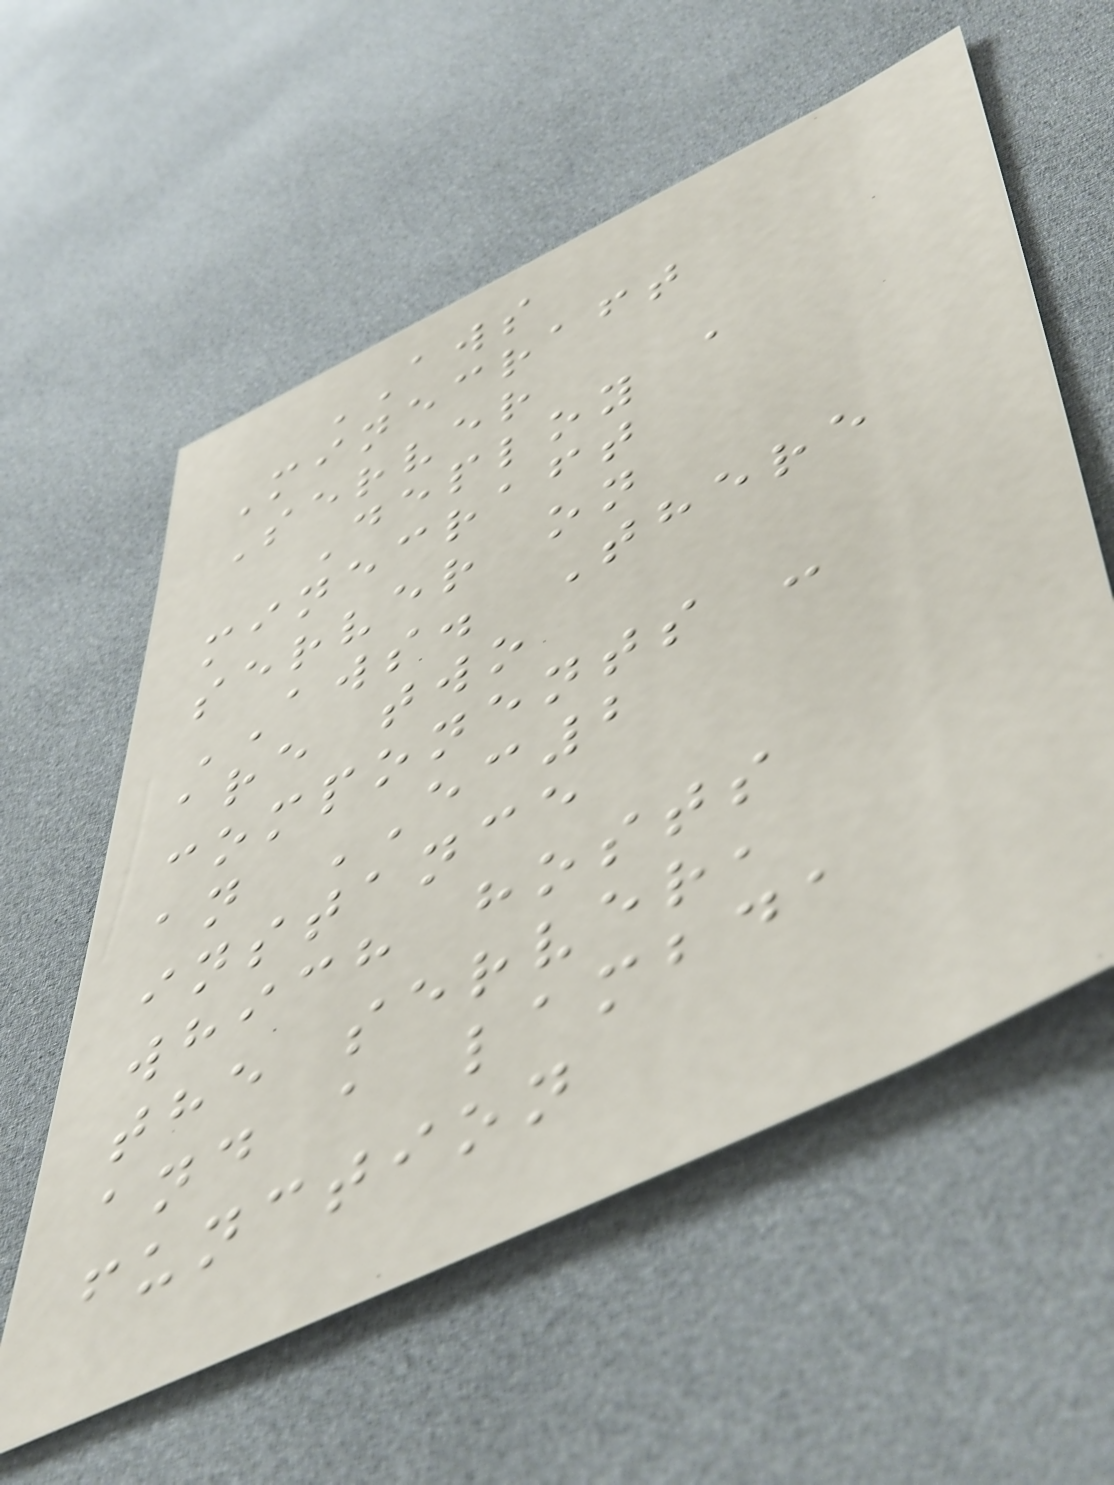AWS
Minecraft
Server
Deploy a
minecraft
server on
AWS. There
are two
components -
an EC2
instance
which hosts
the server,
and a lambda
function
